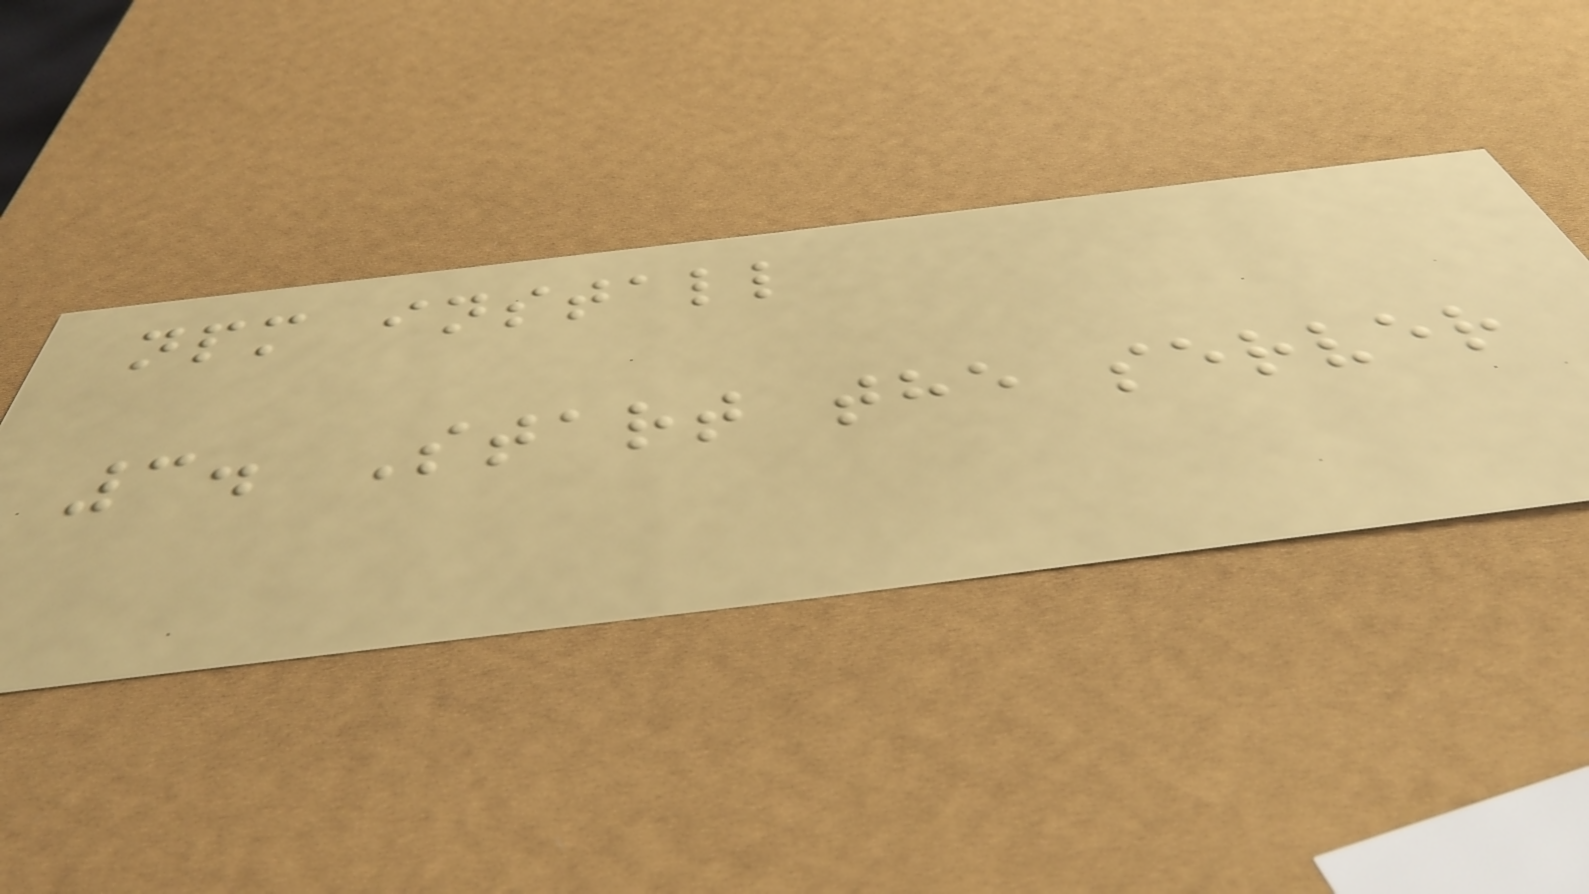npm install
3. Start the server
